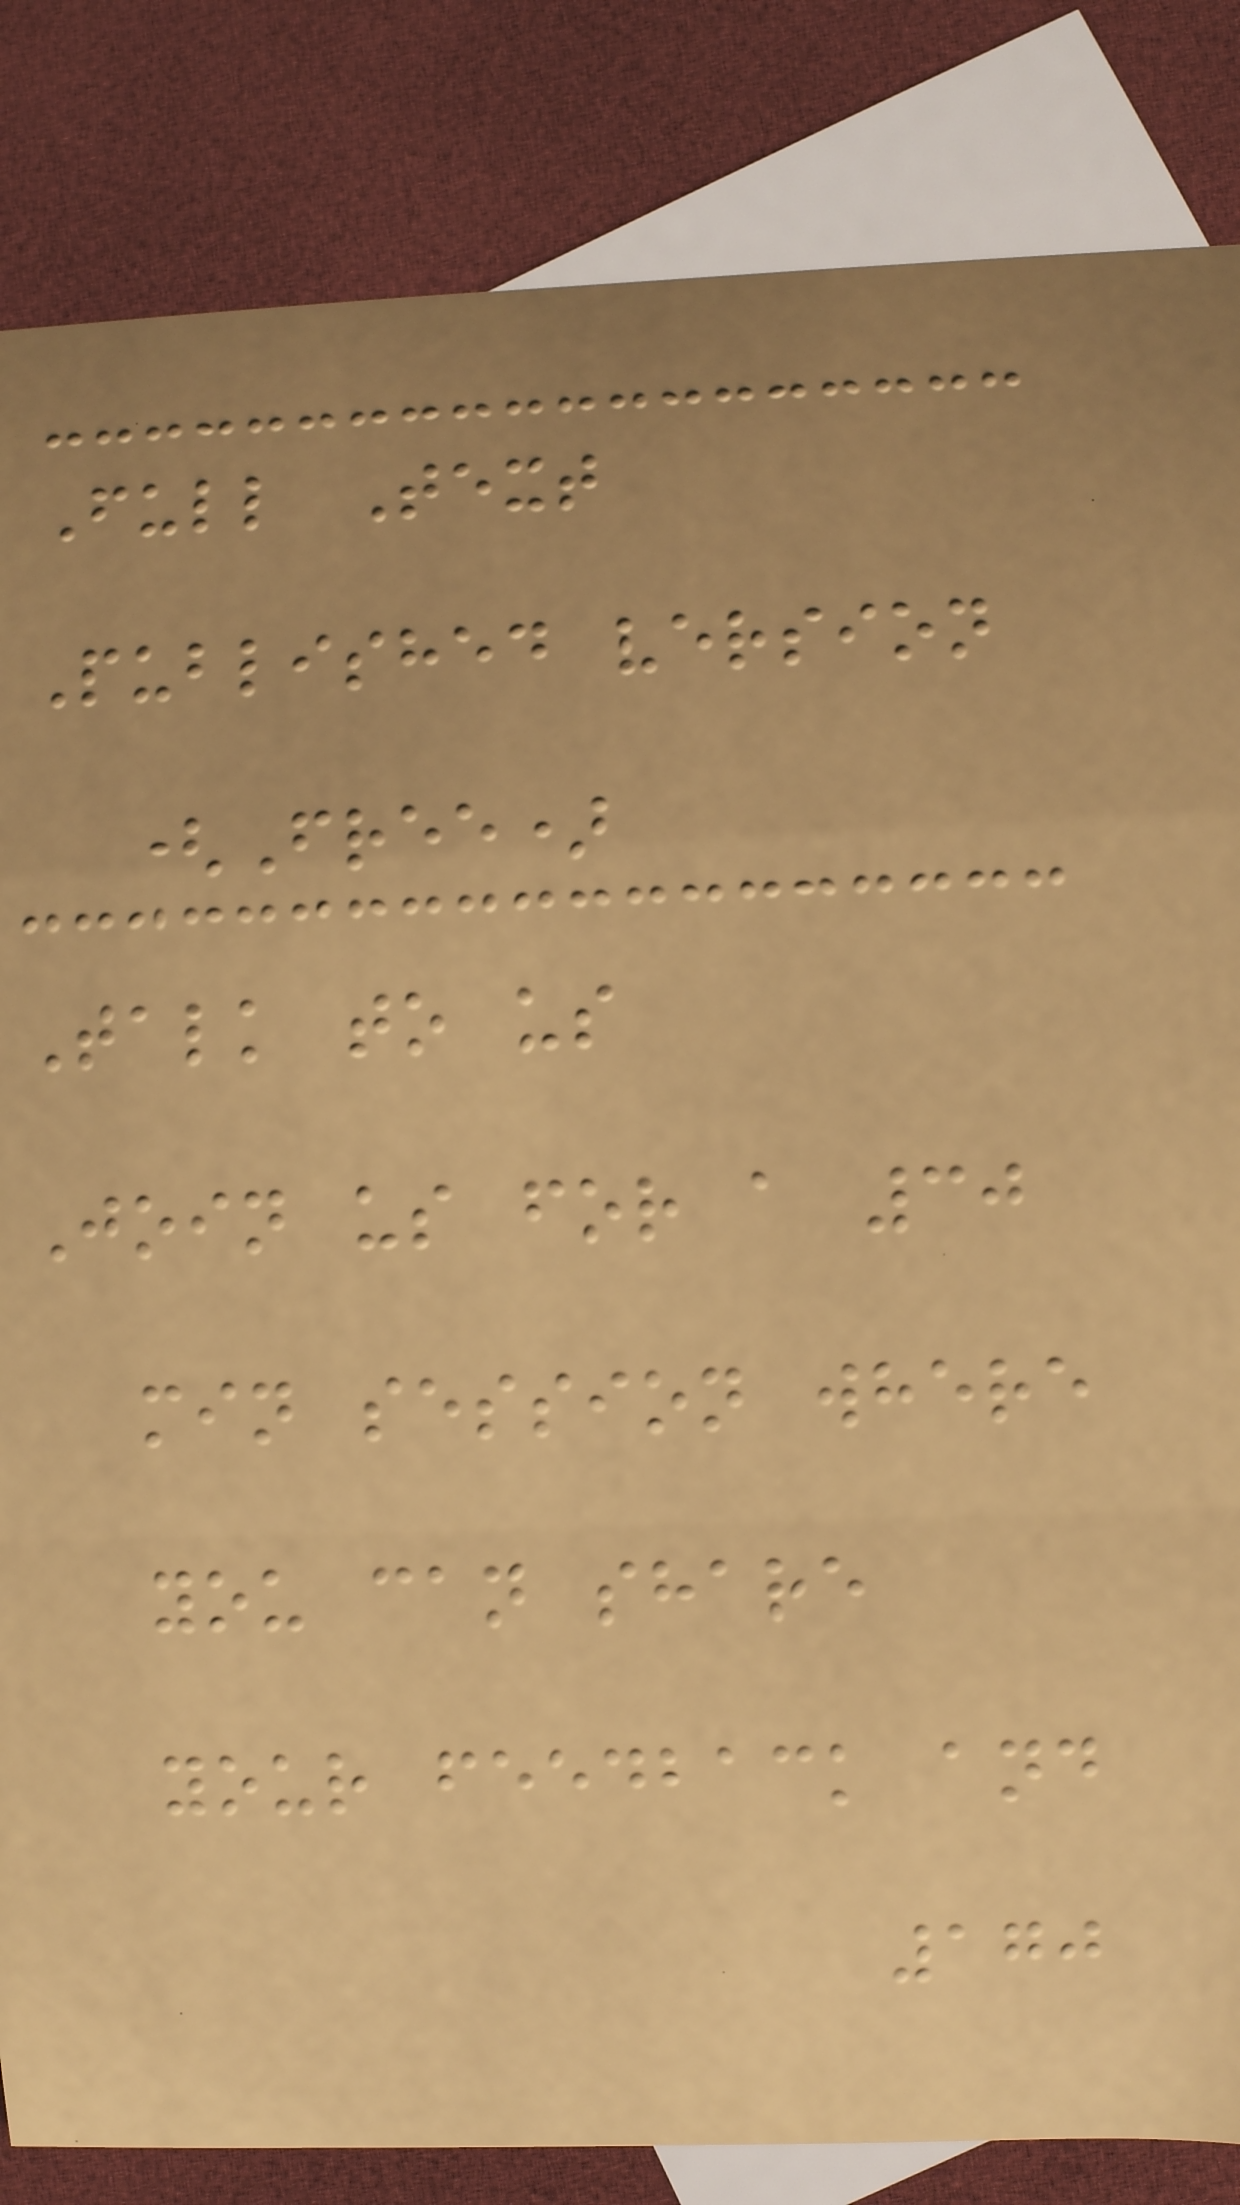Full Text
Published version
(Free)
Talk to us
Join us for a 30
min session where
you can share
your feedback and
170
